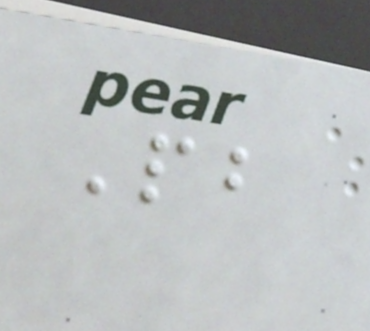Pb
